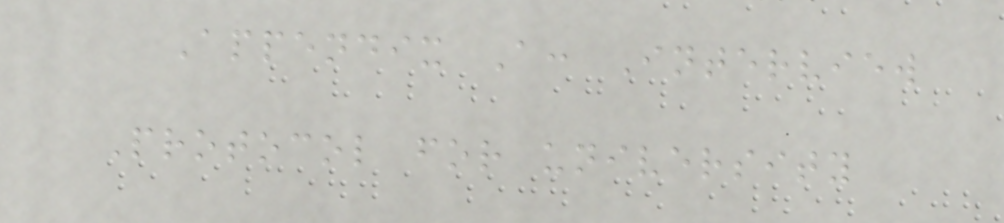Appendix A: Interview
Protocol for university
